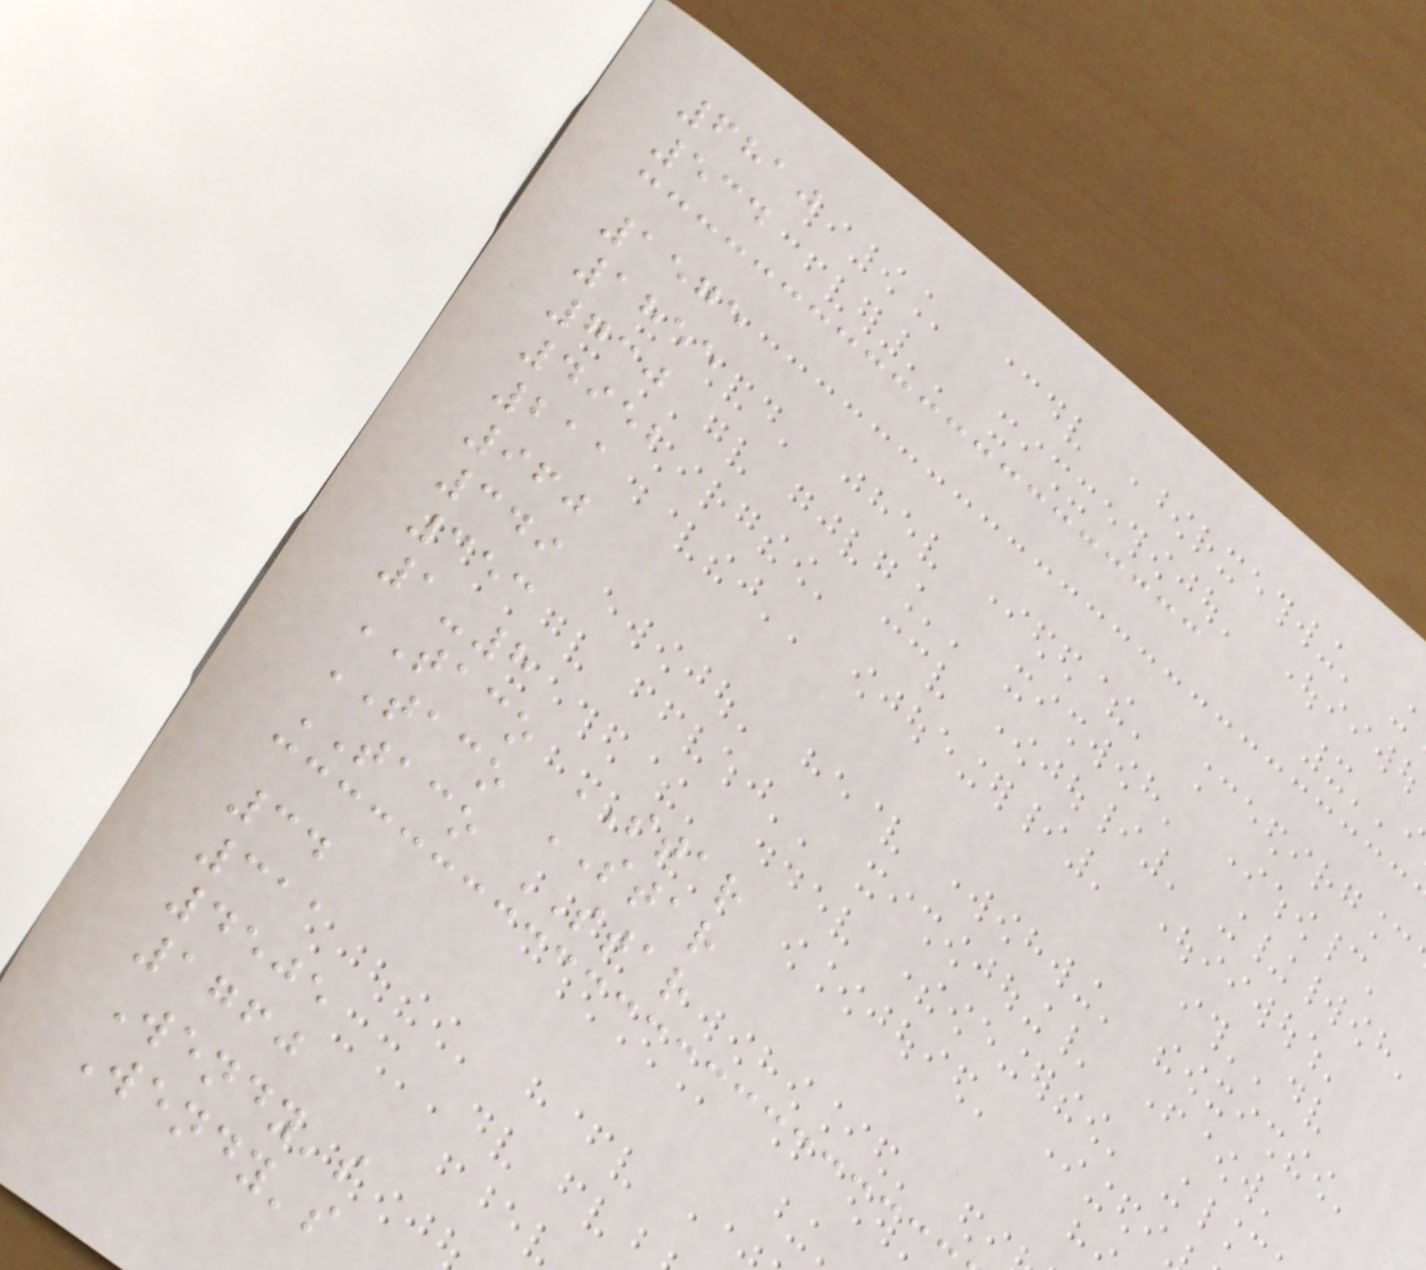6810
534
1575
1855
730
4952
211
960
349
353
1-8
TACO STAR
TACO STAR
TACO STAR
34
311
4505
1760
Wendy's
Wendy's
